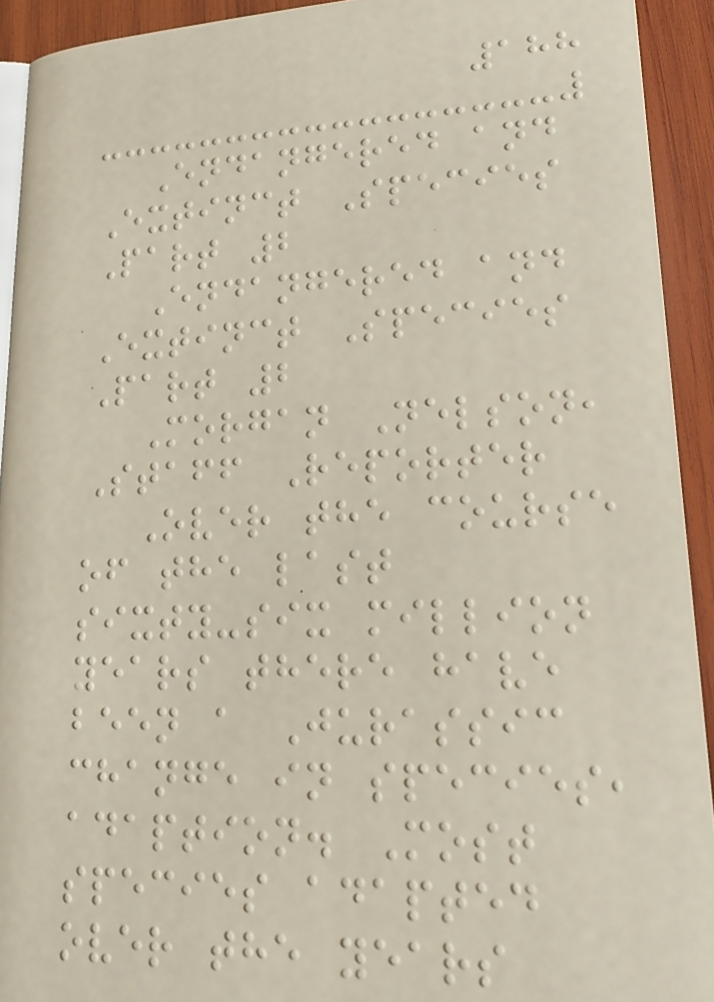188
Endangered and
Extinct Species
Part 2
Endangered and
Extinct Species
Part 2
Morgan Nelson,
Staff Reporter
Over the course
of the last
sixty-six million
years there have
been a Jurassic
change in species,
adaption. Most
species adapted
over the years
